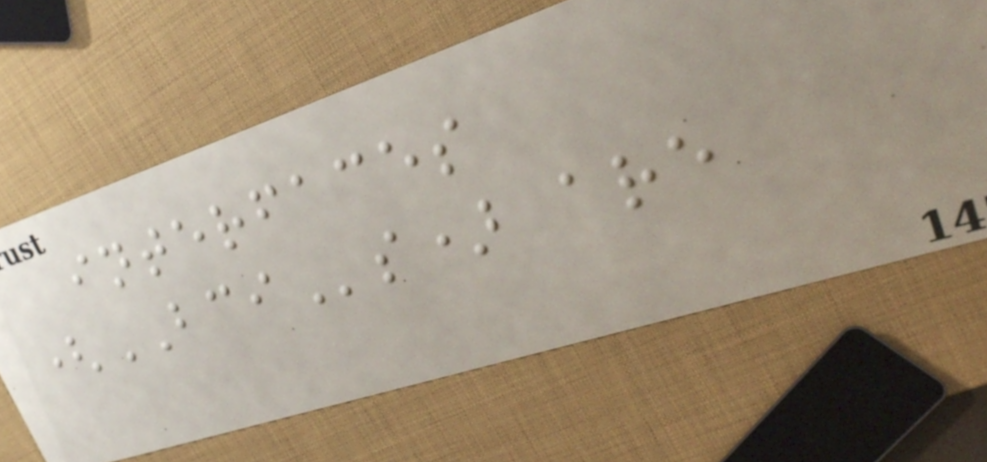interfaces
(BCIs) are
